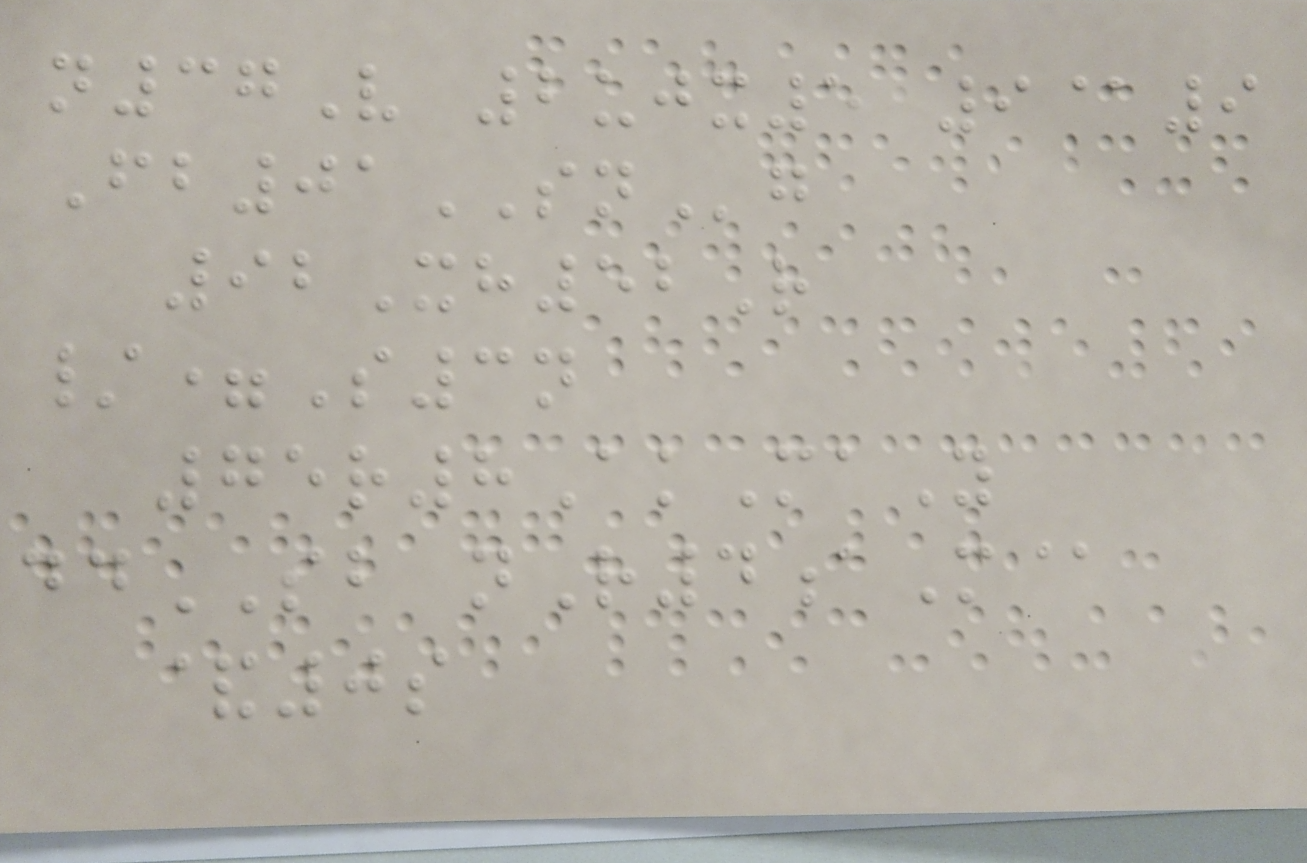n37V 2ujx5 9@9
Fb01SNg
92Xh52R
/=S3n
75r8AkMaY
ddSB nR4aM@
&0s
